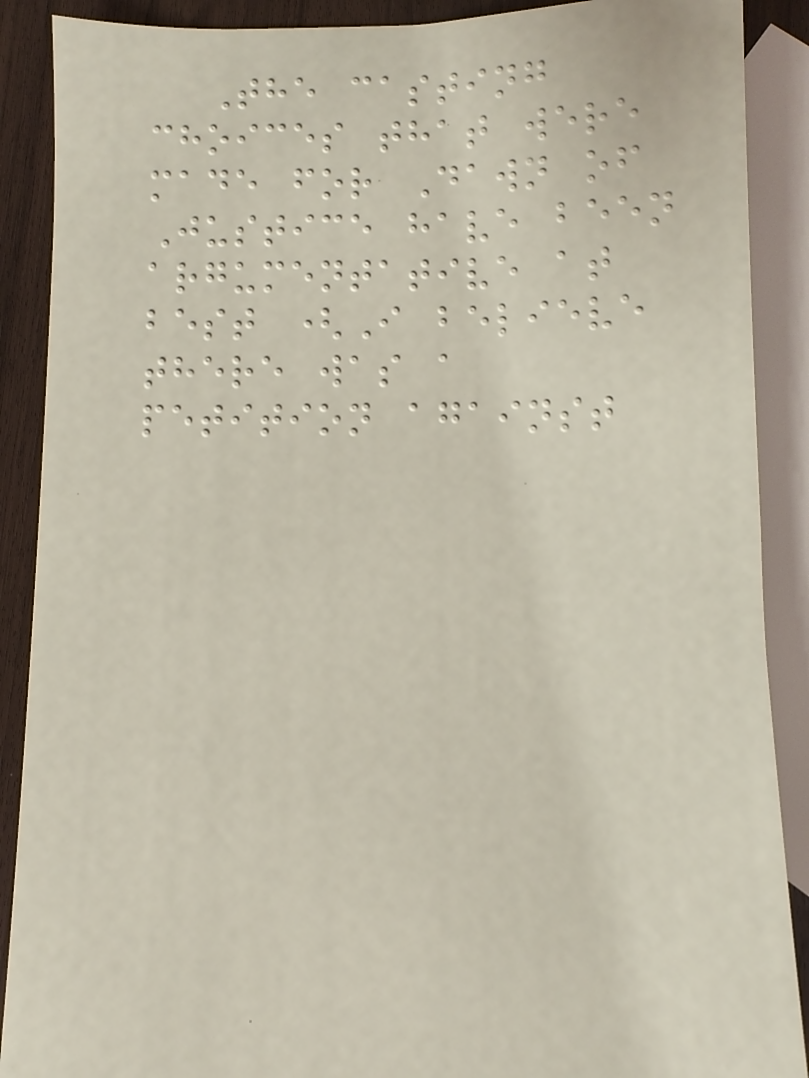The casting
choices that were
made for Dawn of
Justice have been
argumentative at
best (I believe
there was a
petition against
